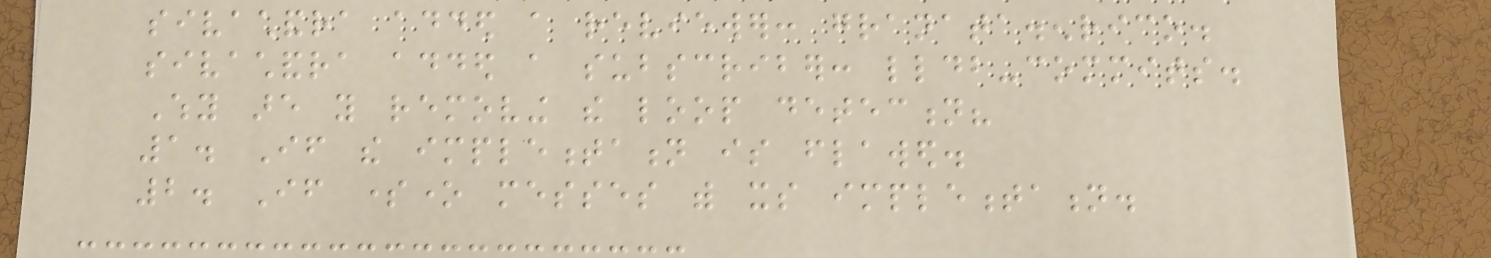sivachandra added a reviewer: granata.enrico.
sivachandra added a subscriber: lldb-commits.
Why are you removing the loop detection?
1. If the implementation is flawed.
2. If someone messes with its implementation.
